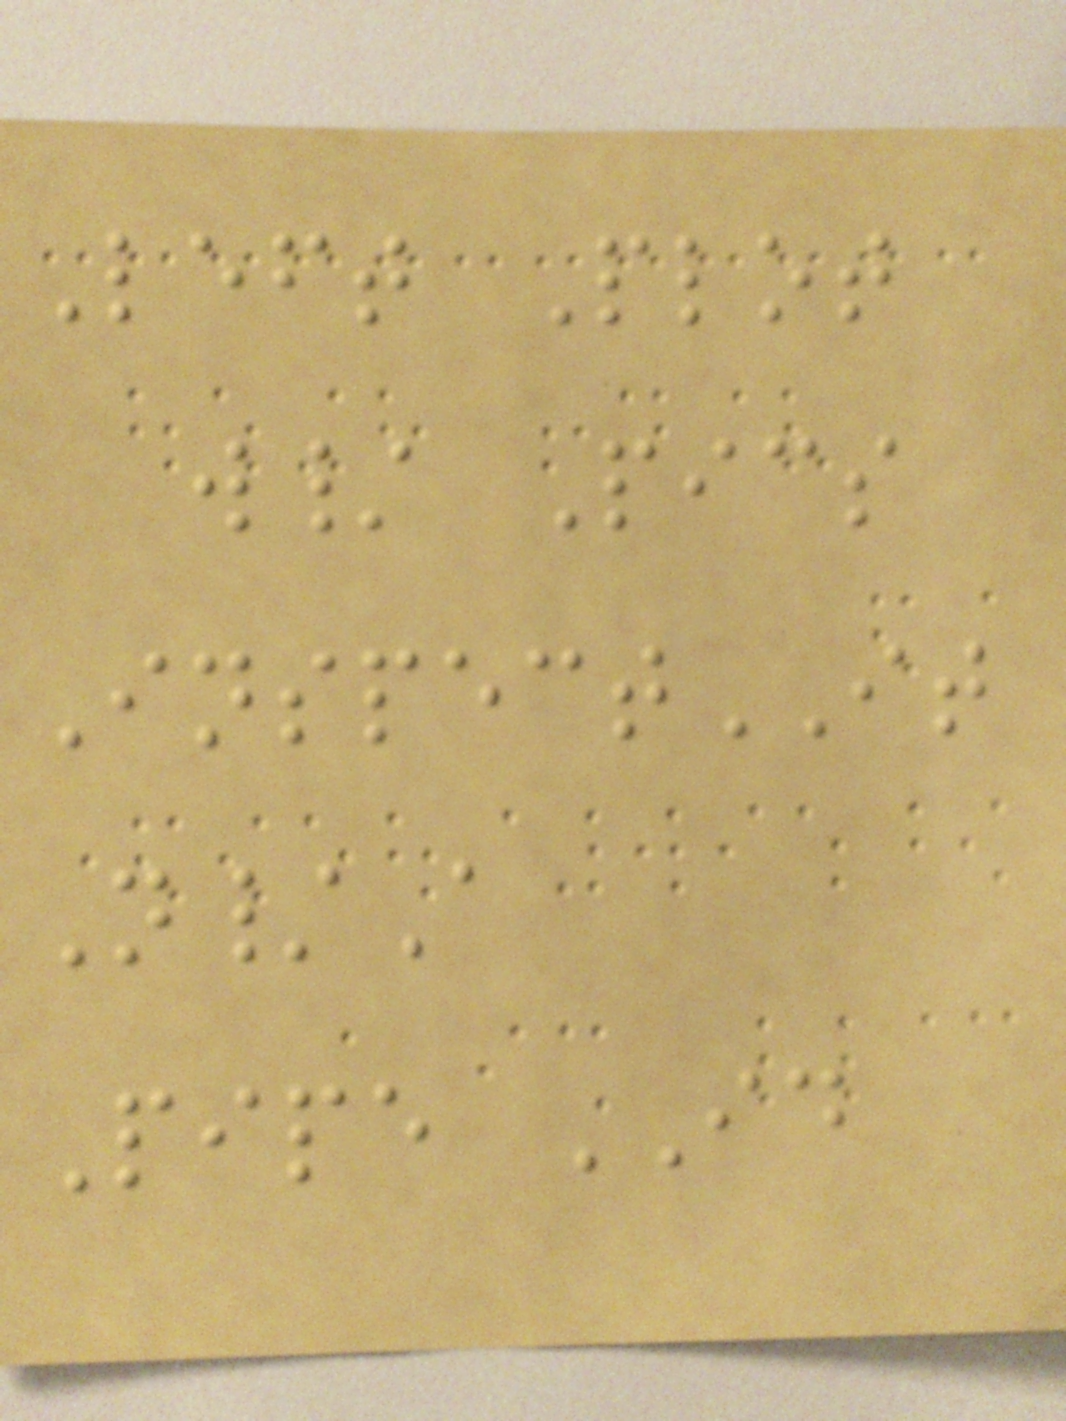Left Plot
w/ Pics
InspectIT
N/A
Pipe ID
